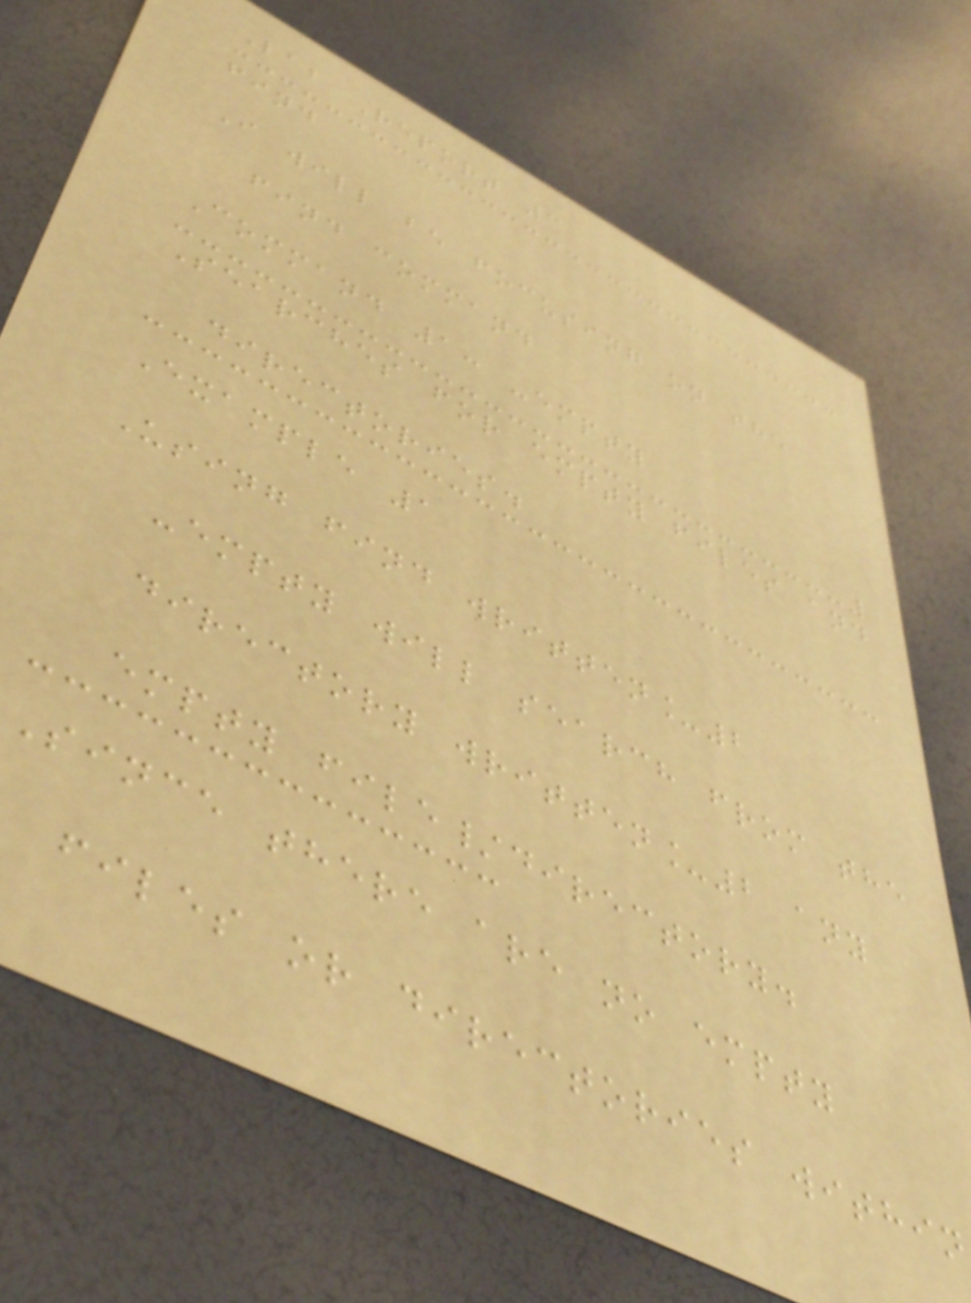Lab Report 3
find
I will be focusing on the
find command
Command 1: -empty
Searches for empty files and
directories.
Example 1
Using find written_2
-empty will search from the
directory written_2 any
empty file/directory.
Since there are no empty
files or directories within
